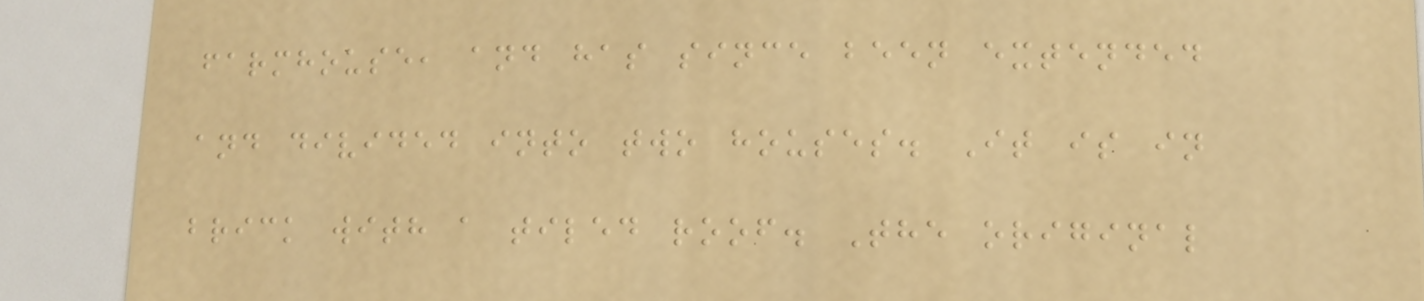farmhouse, and has since been extended
and divided into two houses. It is in
brick with a tiled roof. The original
